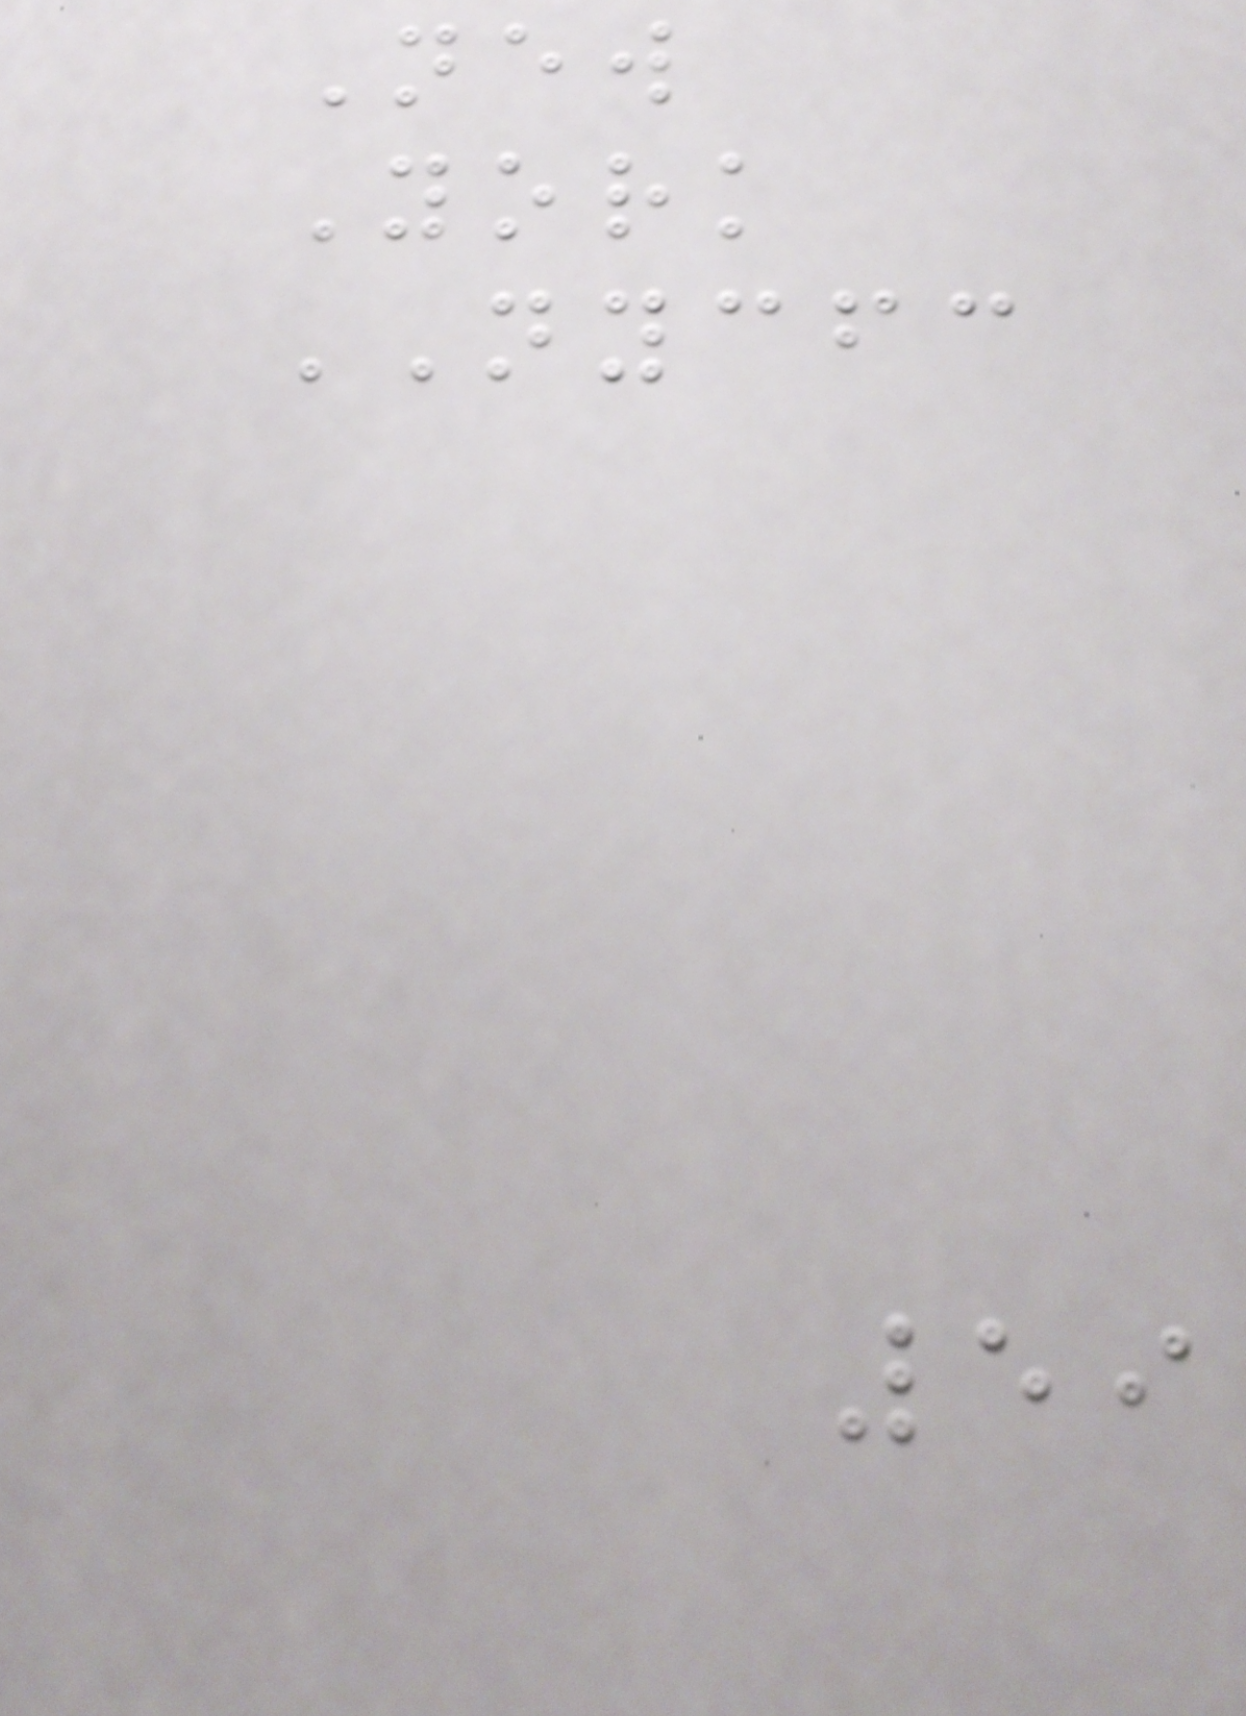New
York
NYCFC
59
